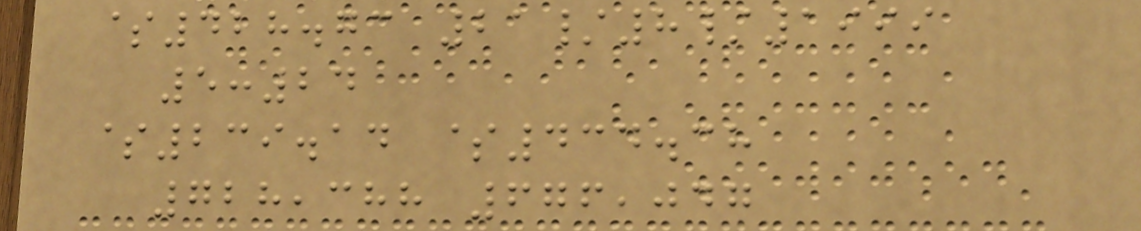$428.73 21/8/1999
5:24
$239.14 $434.38
728,388 676,047
